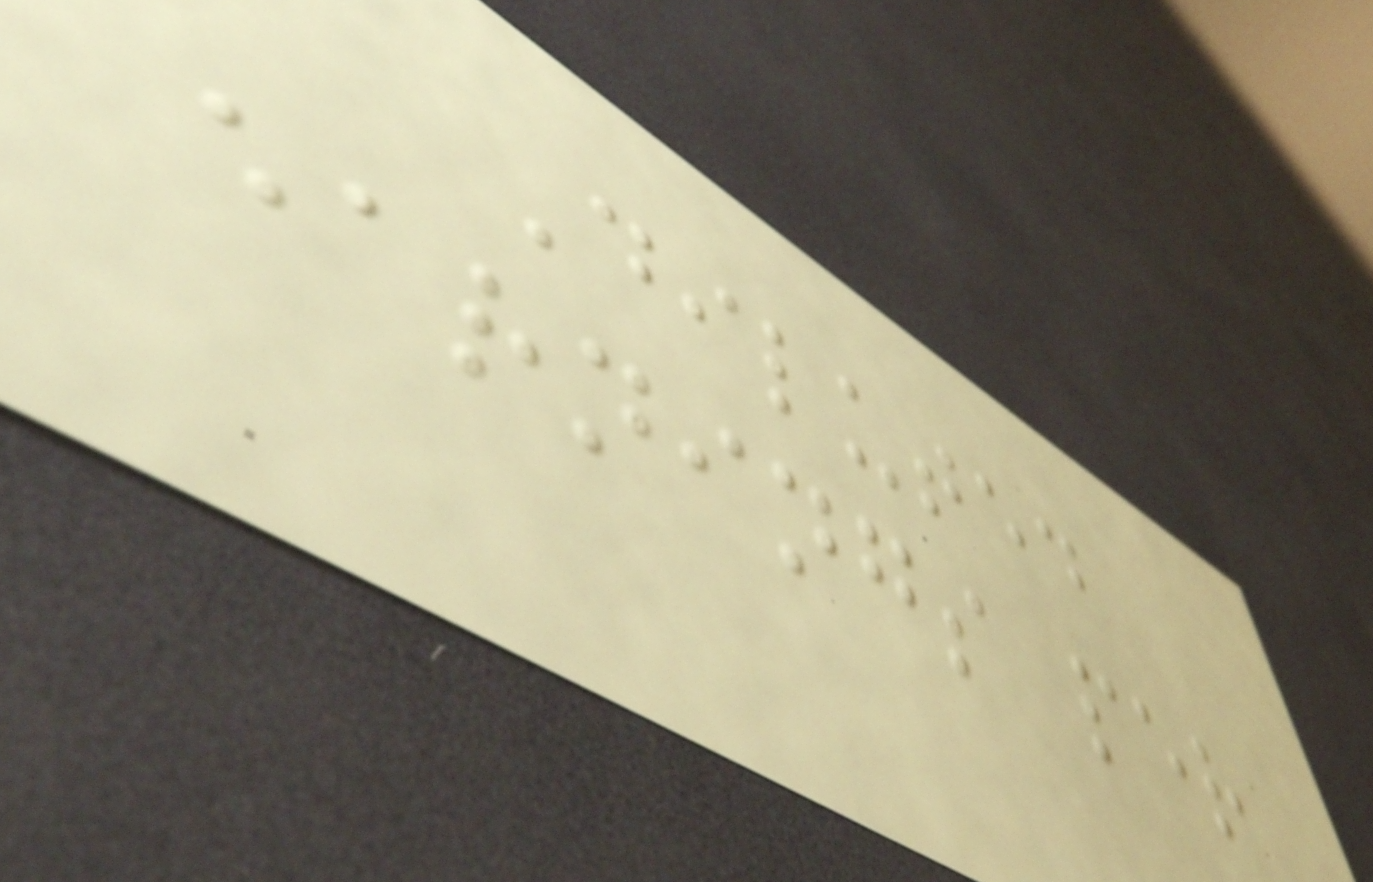Diluted
earnings per
